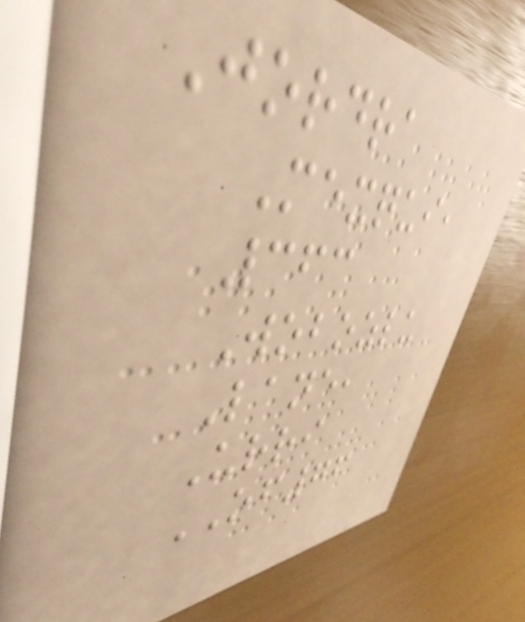Jordra
Mexqui,
363
Wobozlu
Lane,
Urri
OF76
